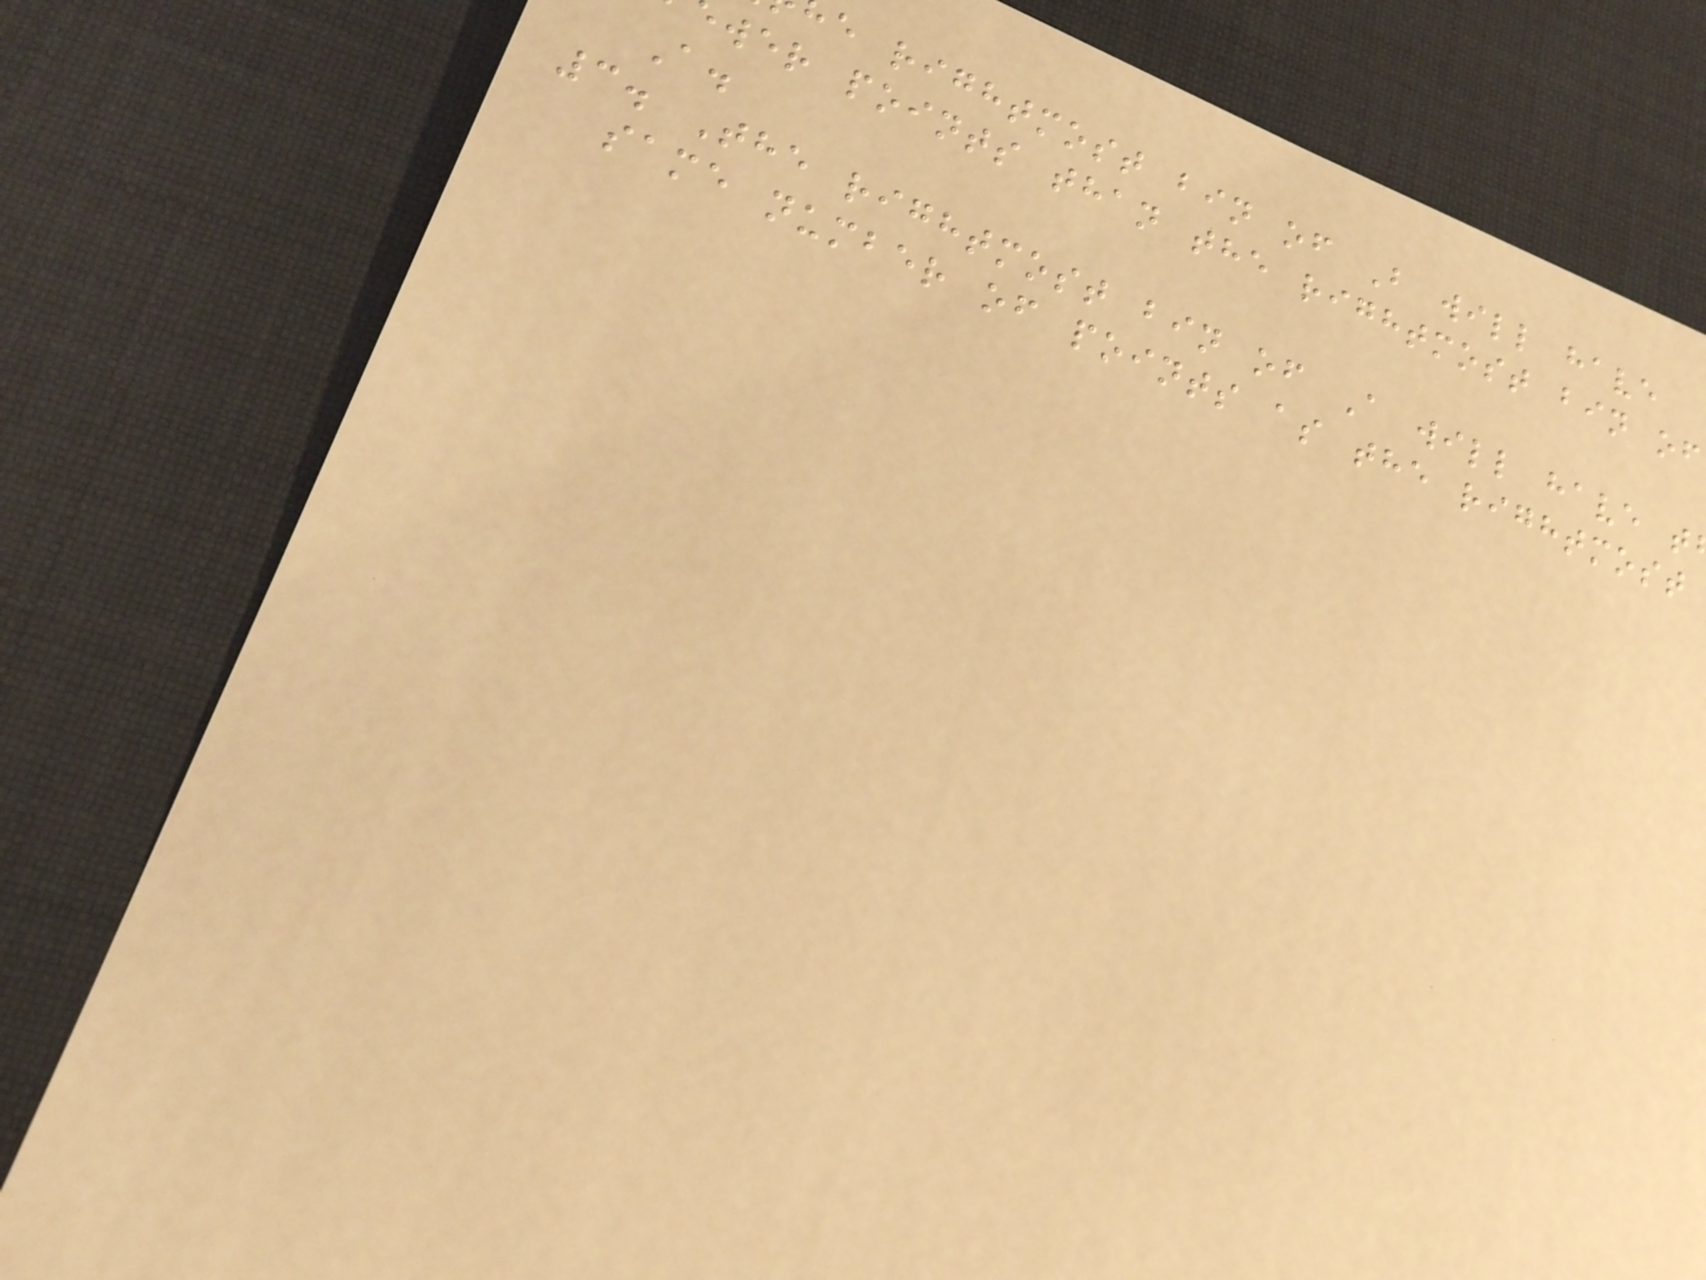e rightmost bin of B will have
wer points than the rightmost bin of
A.
3. The rightmost bin of A will have t
same number of points as the rightmost
